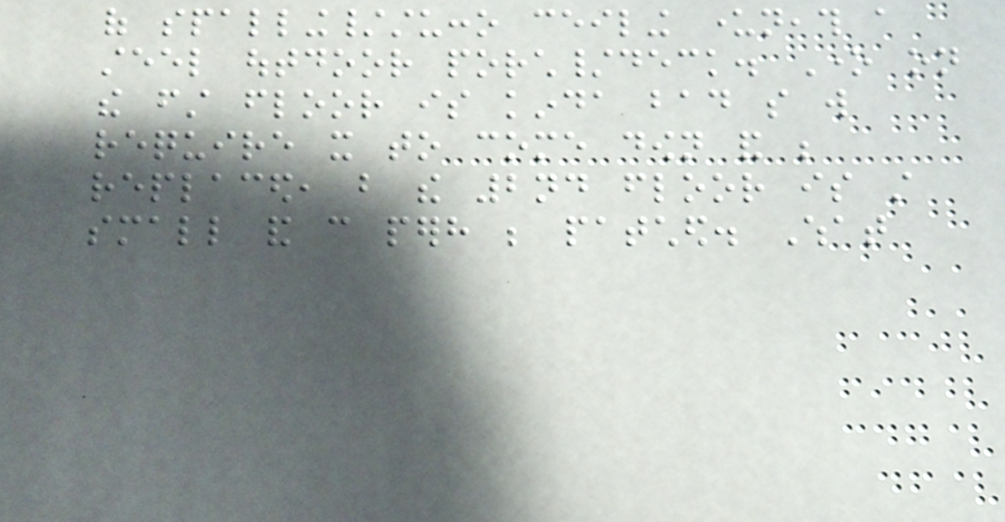of spalling/stucco ceiling underneath a
steel outdoor porch/deck. One on
the first floor is kinda bad so will
require it to come down and be
replaced, but the 2nd floor is still
small and can perhaps be patched. What
